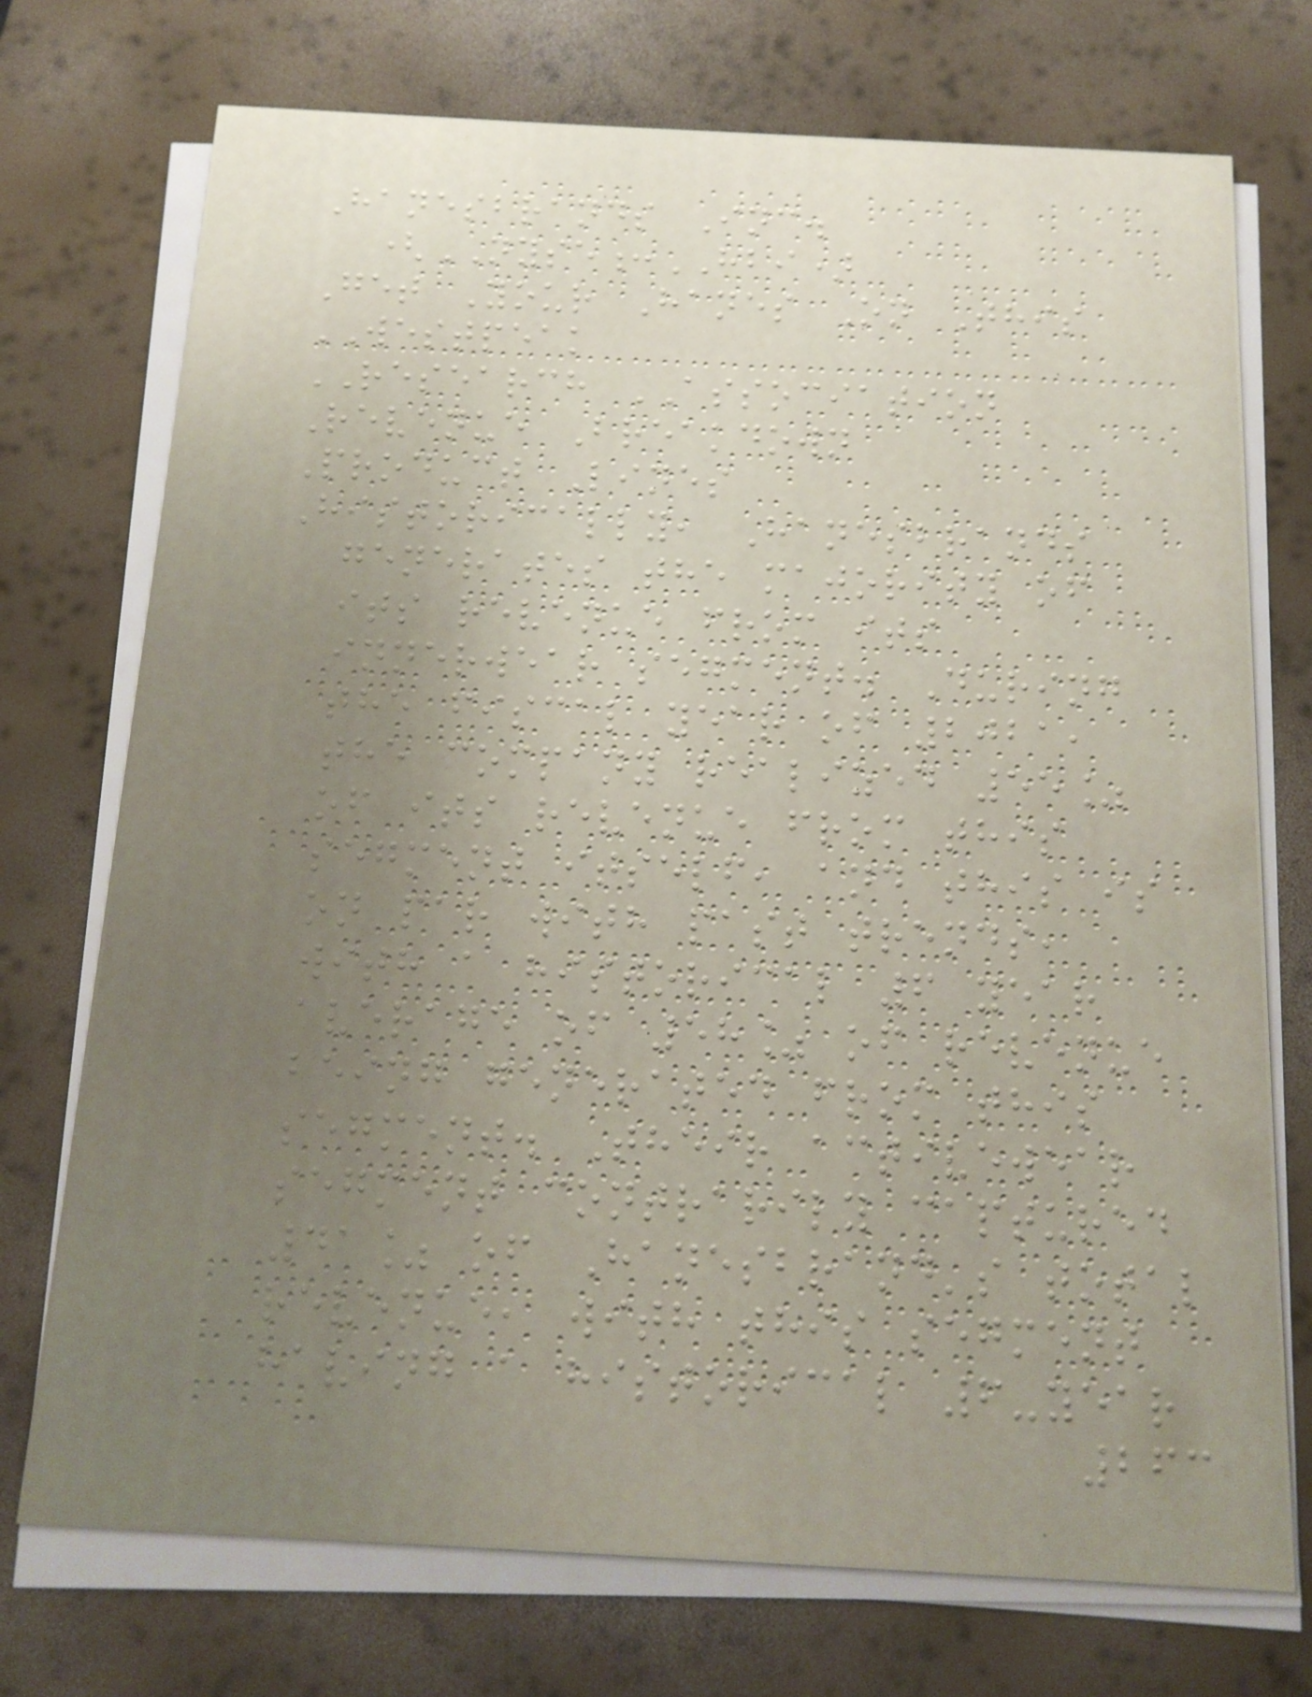Hanesbrands Inc.
(NYSE:HBI)
Get Your Hanes On This
WESTPEAK
RESEARCH ASSOCIATION
Revenue Breakdown
Product Lines
Historically, Hanesbrands
generates the majority of
its revenue from its
innerwear segment. During
the fiscal year of 2021,
the company realized 55%
of its revenue from this
segment itself, and this is
on par with past trends,
with a historical 6 year
average of 58% of revenue
being generated from this
segment. Their activewear
segment contrarily captured
41% of Hanesbrand's total
revenue, with this segment
having a historical 6-year
263
